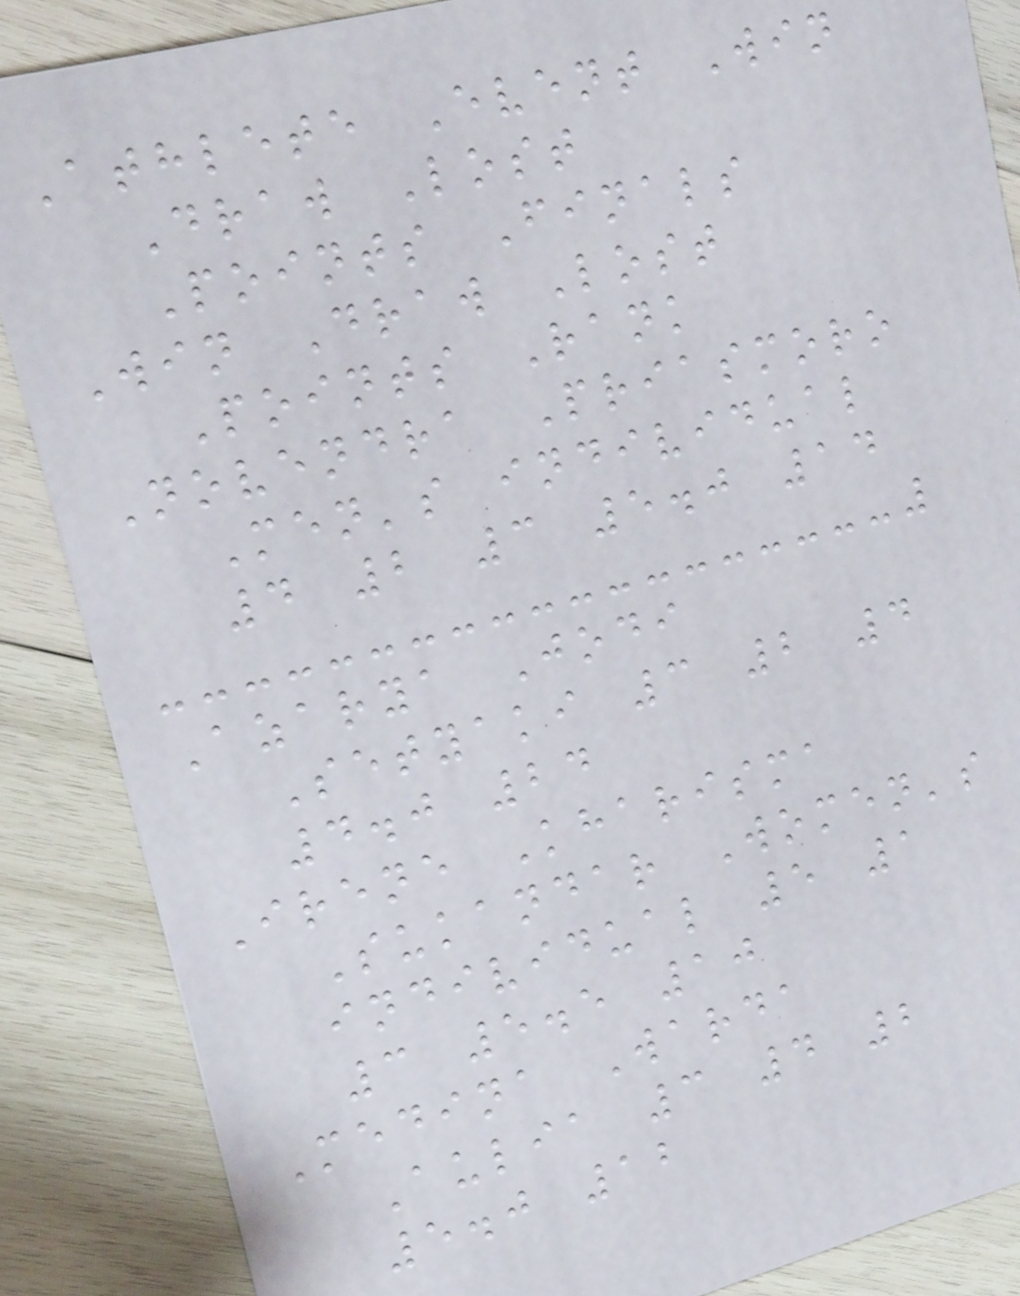Athlete Event Win
Draw Lost
Points Finals
Win Draw Lost
Points Rank
Novendra Priasmoro
Men's individual
4 2 3 5.0 14
Azarya Jodi
Setyaki 3 2 4
4.0 24
Irene Kharisma
Sukandar Women's
individual 5 1
3 5.5 10
Medina Warda
Aulia 3 4 2
5.0 12
